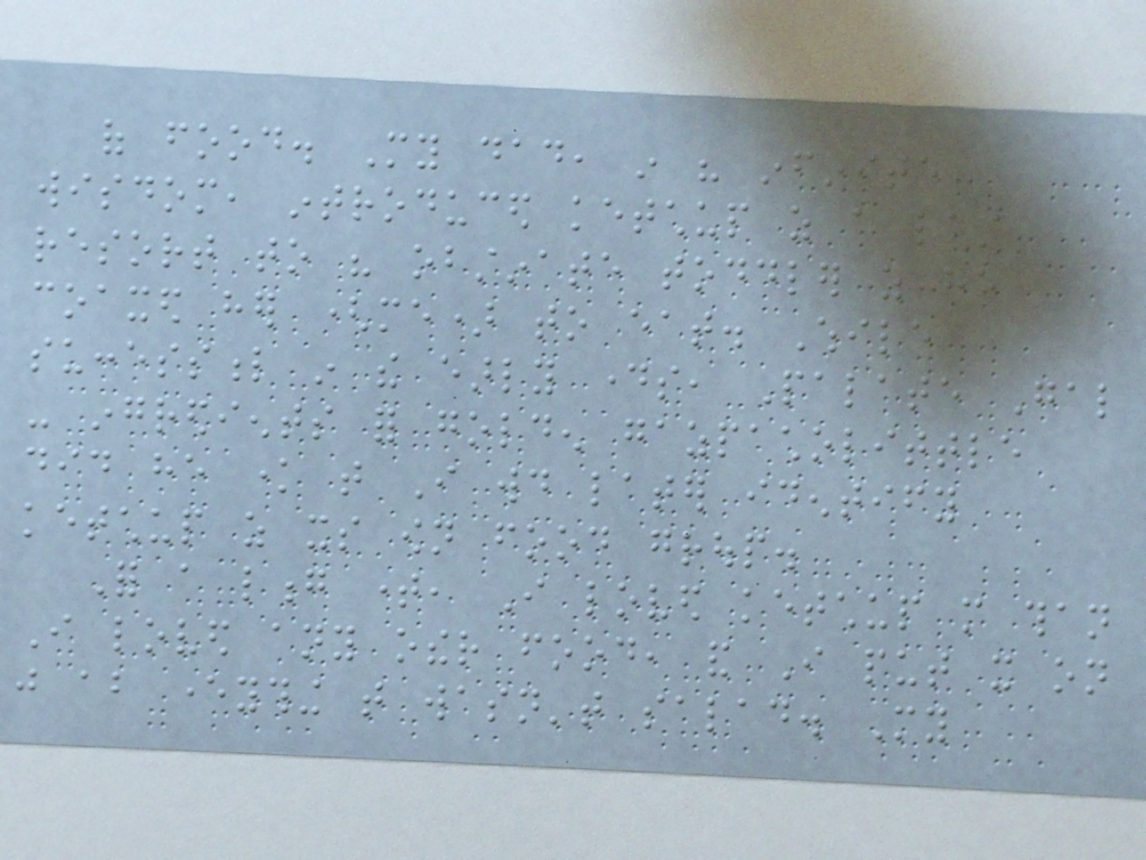of food. My dad, in his infinite
wisdom, introduced ketchup as a last
resort to his obstinate toddler as he
coaxed her (me) to eat. While
successful in the early days, Palate Gal
- ingredients for golden gazpacholittle
did he know that I would later identify
ketchup as its own food group.
For a long time, I loved ketchup more than
I loved any other food, and I put it on
just about everything that wasn't salad. My
